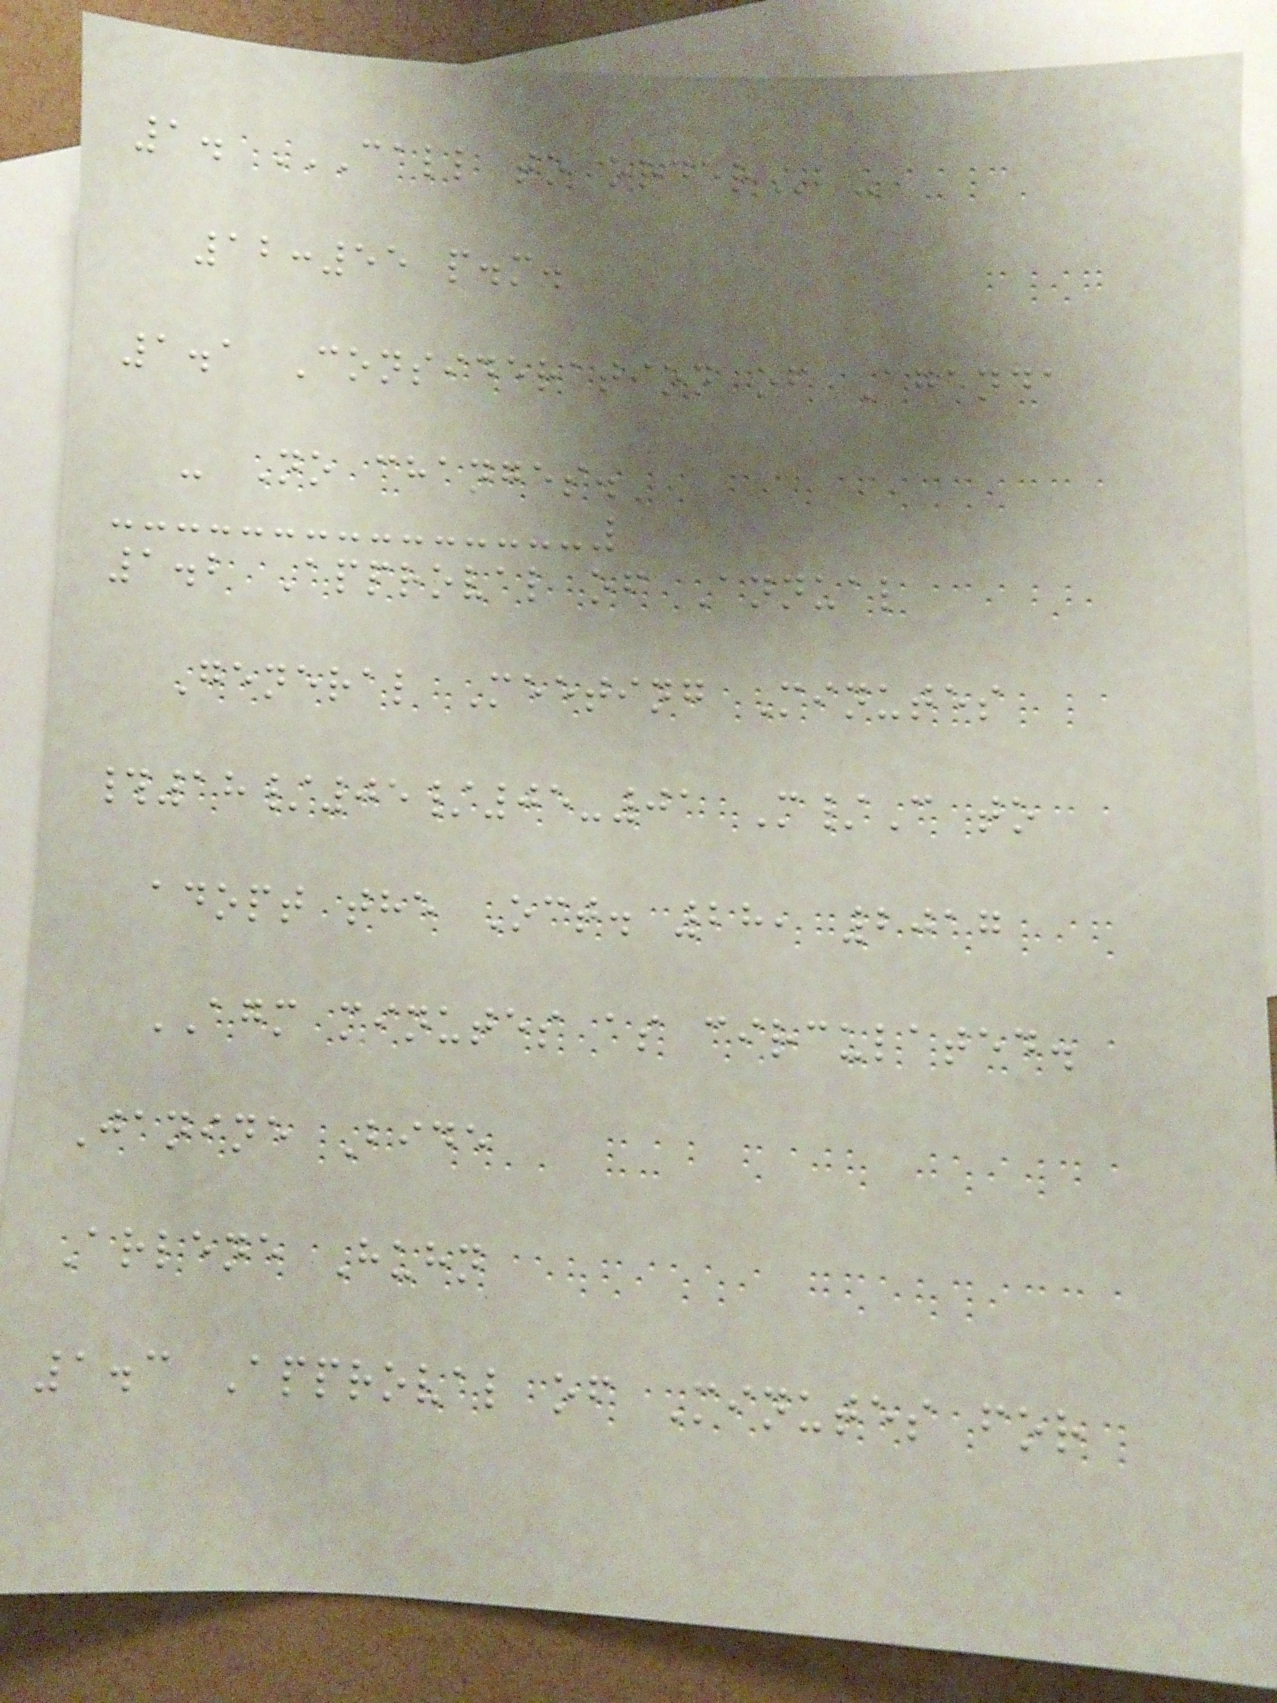1. CALL TO ORDER -
12:55 p.m.
1.1 Consideration of Agenda
- No changes.
1.2 Approval of Annual
General Meeting Minutes
#18/05/05-01 M/C to
adopt the Oct. 28, 2017
AGM minutes as circulated.
Janine Bide
Arlene Huhn
1.3 Approval of Minutes for
